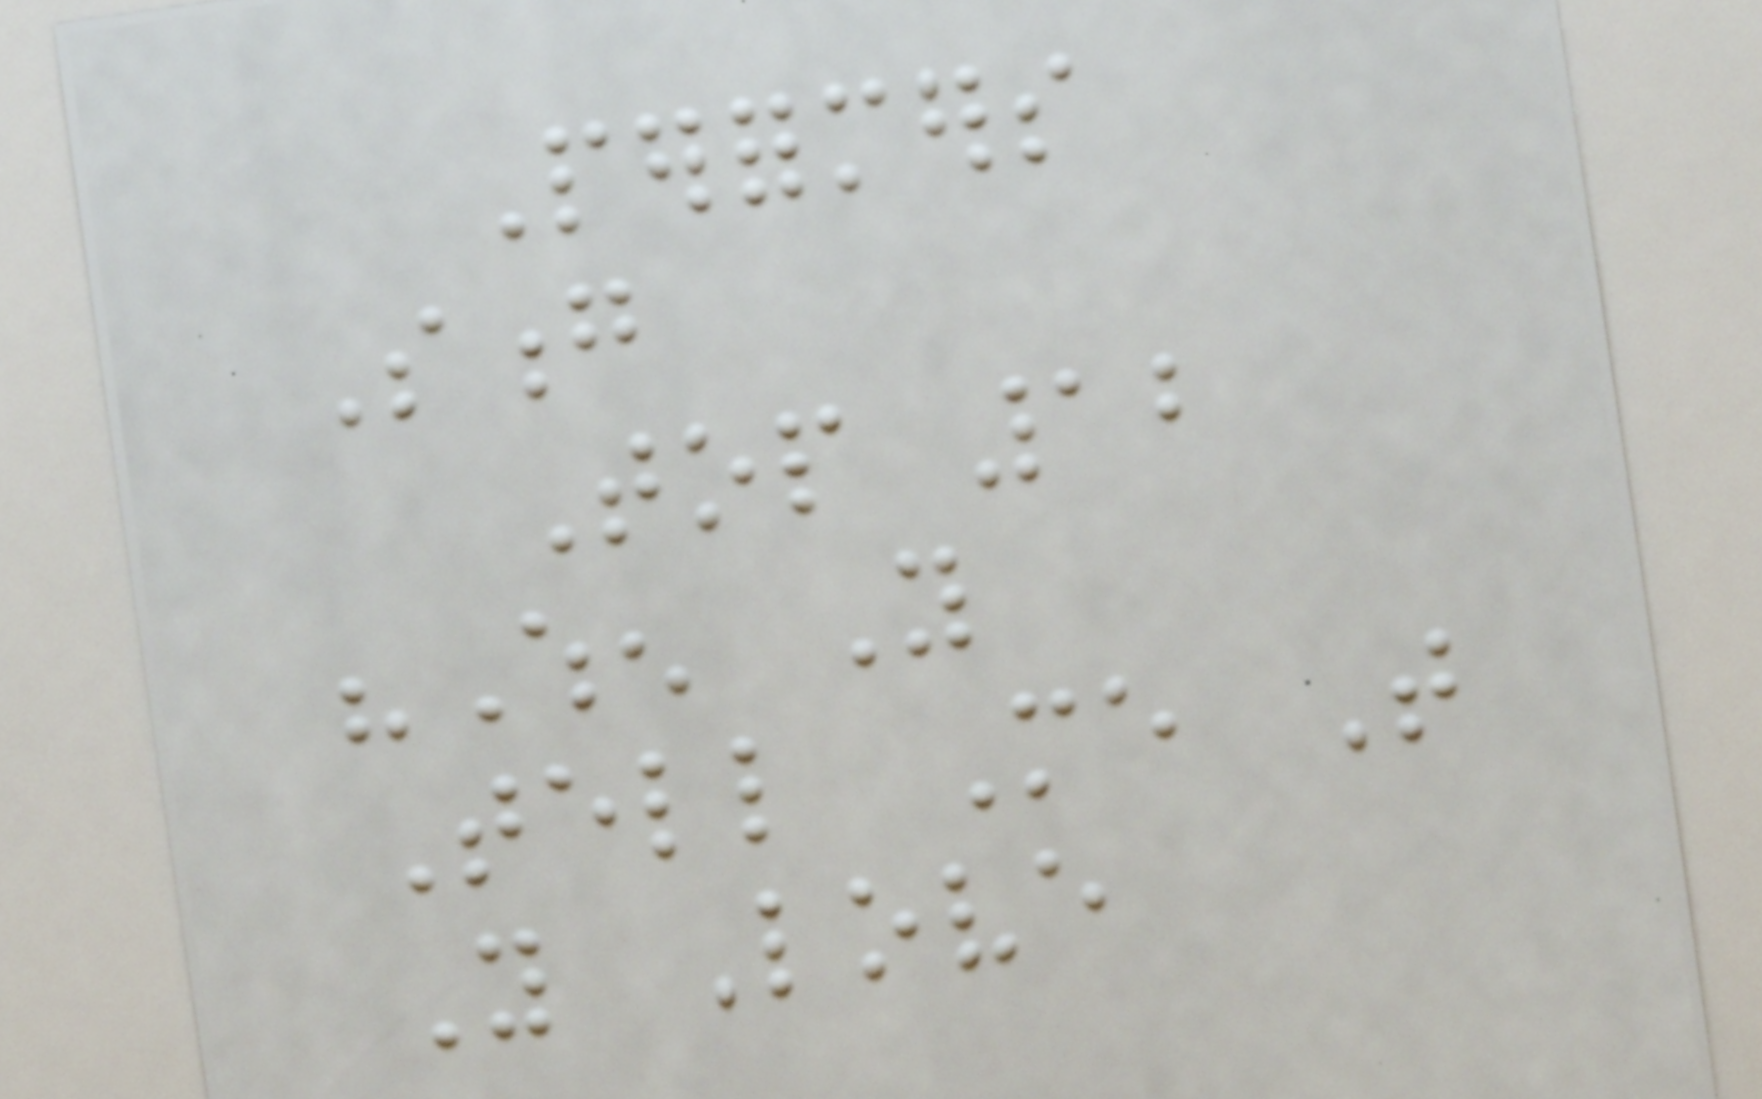Performers
Song
Top 12
"When You
Tell Me That
You Love
